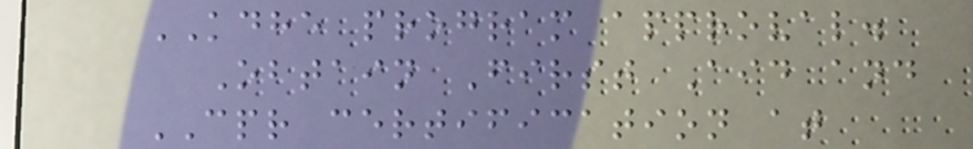KDHE program approval.
Obtain First Aid and
CPR certification at
